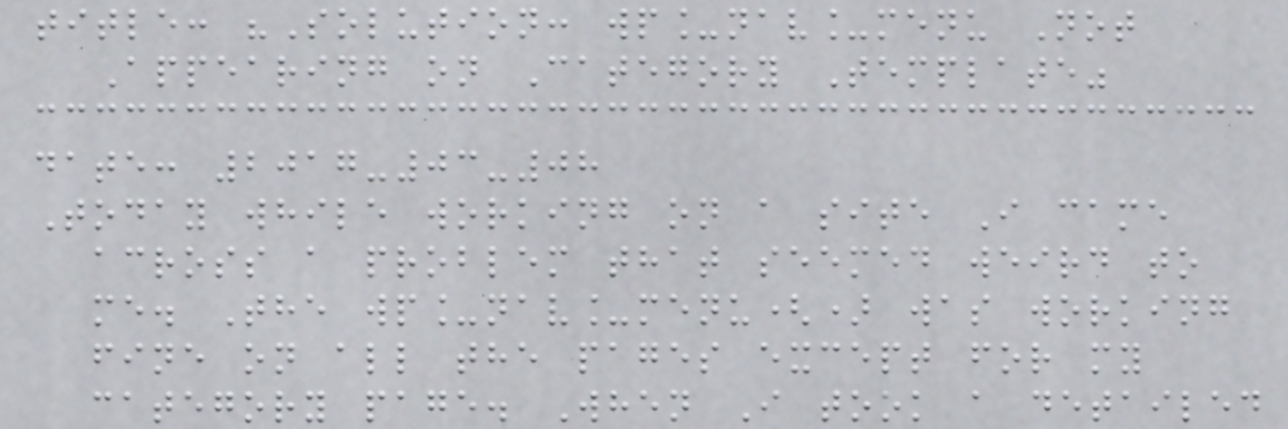title: "Solution: wp_nav_menu Not
Appearing on Category Template"
date: 2017-03-08
Today while working on a site I came
across a problem that seemed weird to
me. The wp_nav_menu() was working
fine on all the pages except for my
category page. When I took a detailed
